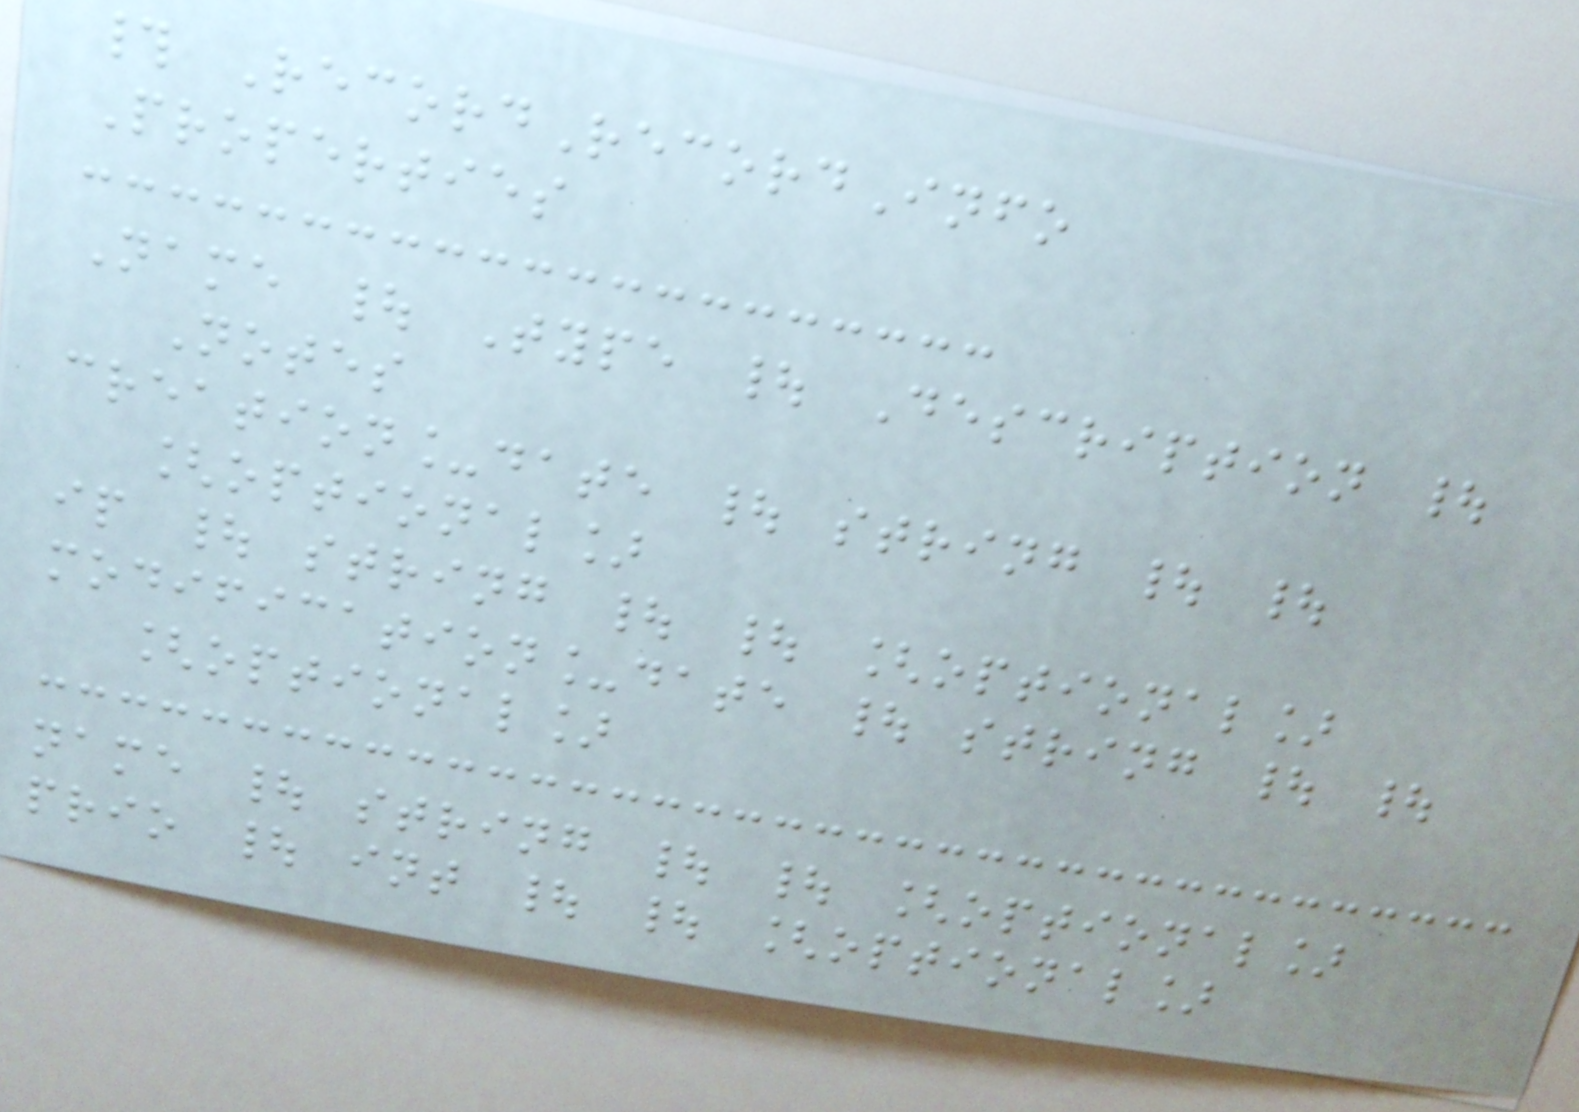# RecordRecordInfo
Properties
Name | Type | Description |
Notes
creation_date | string | |
[optional]
ip | string | | [optional]
modification_date | string | |
[optional]
name | string | | [optional]
prio | int | | [optional]
